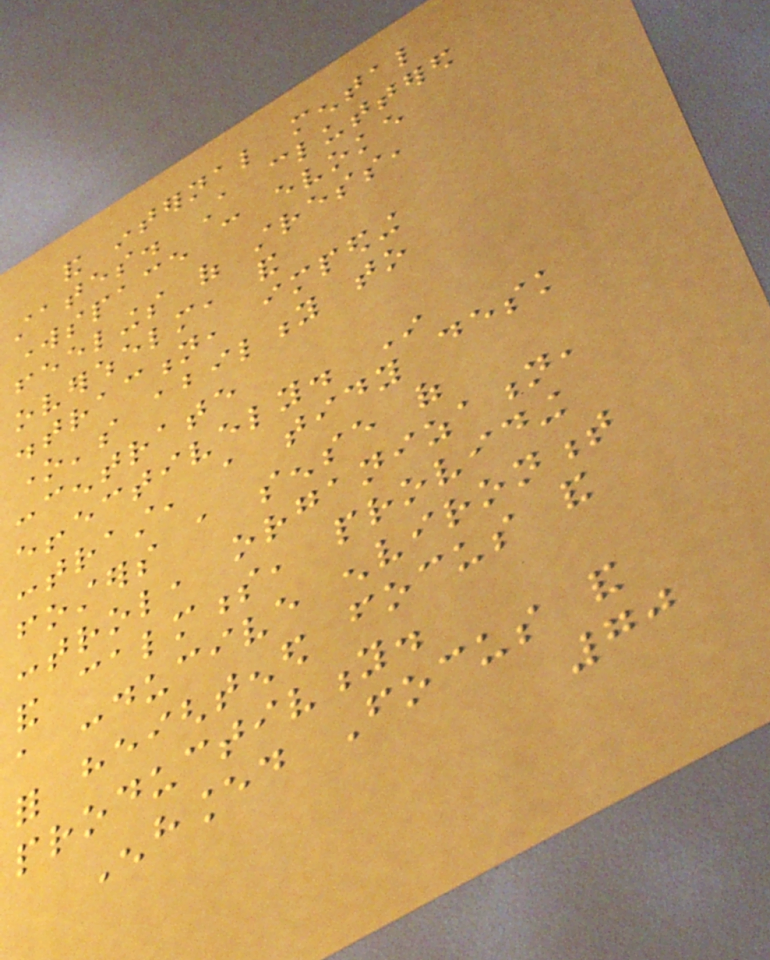and internal mental
states. A cluttered
workspace can evoke
feelings of stress,
overwhelm, and
distraction, impeding
one's ability to
concentrate
effectively. In
contrast, a tidy desk
fosters a sense of
control, organization,
and calmness, providing
a conducive environment
for heightened focus and
productivity.
Enhanced Focus and
70
